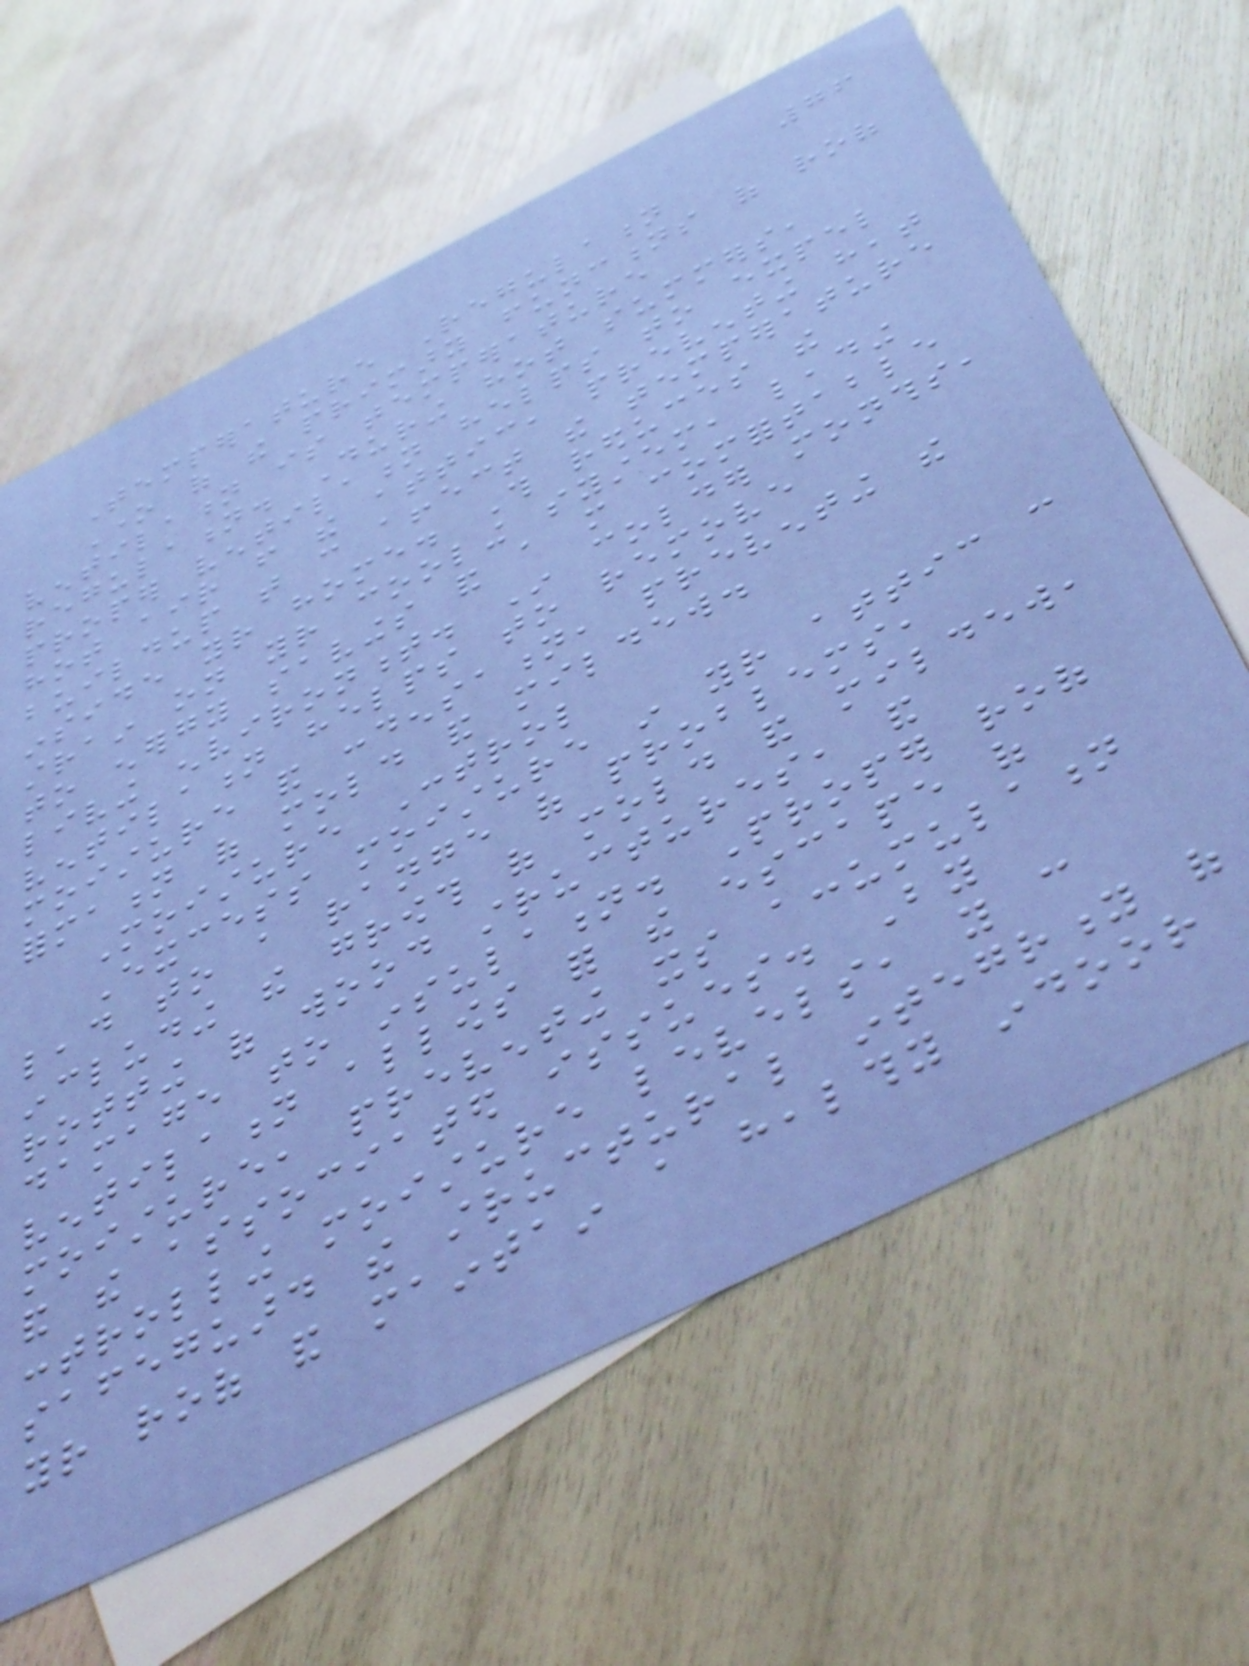76
Temperature Regulation
One of the primary functions of roof
ventilation is temperature
regulation. During hot summers,
proper ventilation helps to expel
hot air from the attic, preventing heat
buildup that can affect the temperature
inside your home. This reduces the
strain on your cooling system, leading
to energy savings and a more comfortable
living environment. In colder months,
ventilation helps to remove
moisture and condensation, preventing the
formation of mold and mildew.
Moisture Control
Excess moisture in your attic can
lead to a range of problems,
including the growth of mold and mildew,
rotting of wood structures, and
damage to insulation. Proper roof
ventilation allows for the escape of
moisture, preventing its accumulation
and the associated issues. By
controlling moisture levels, you can
safeguard the structural integrity of
your roof and maintain a healthy indoor
